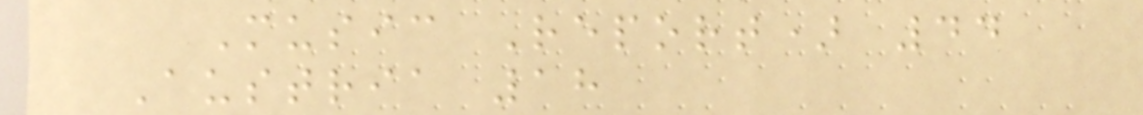Music Report) 44
Austria 18
